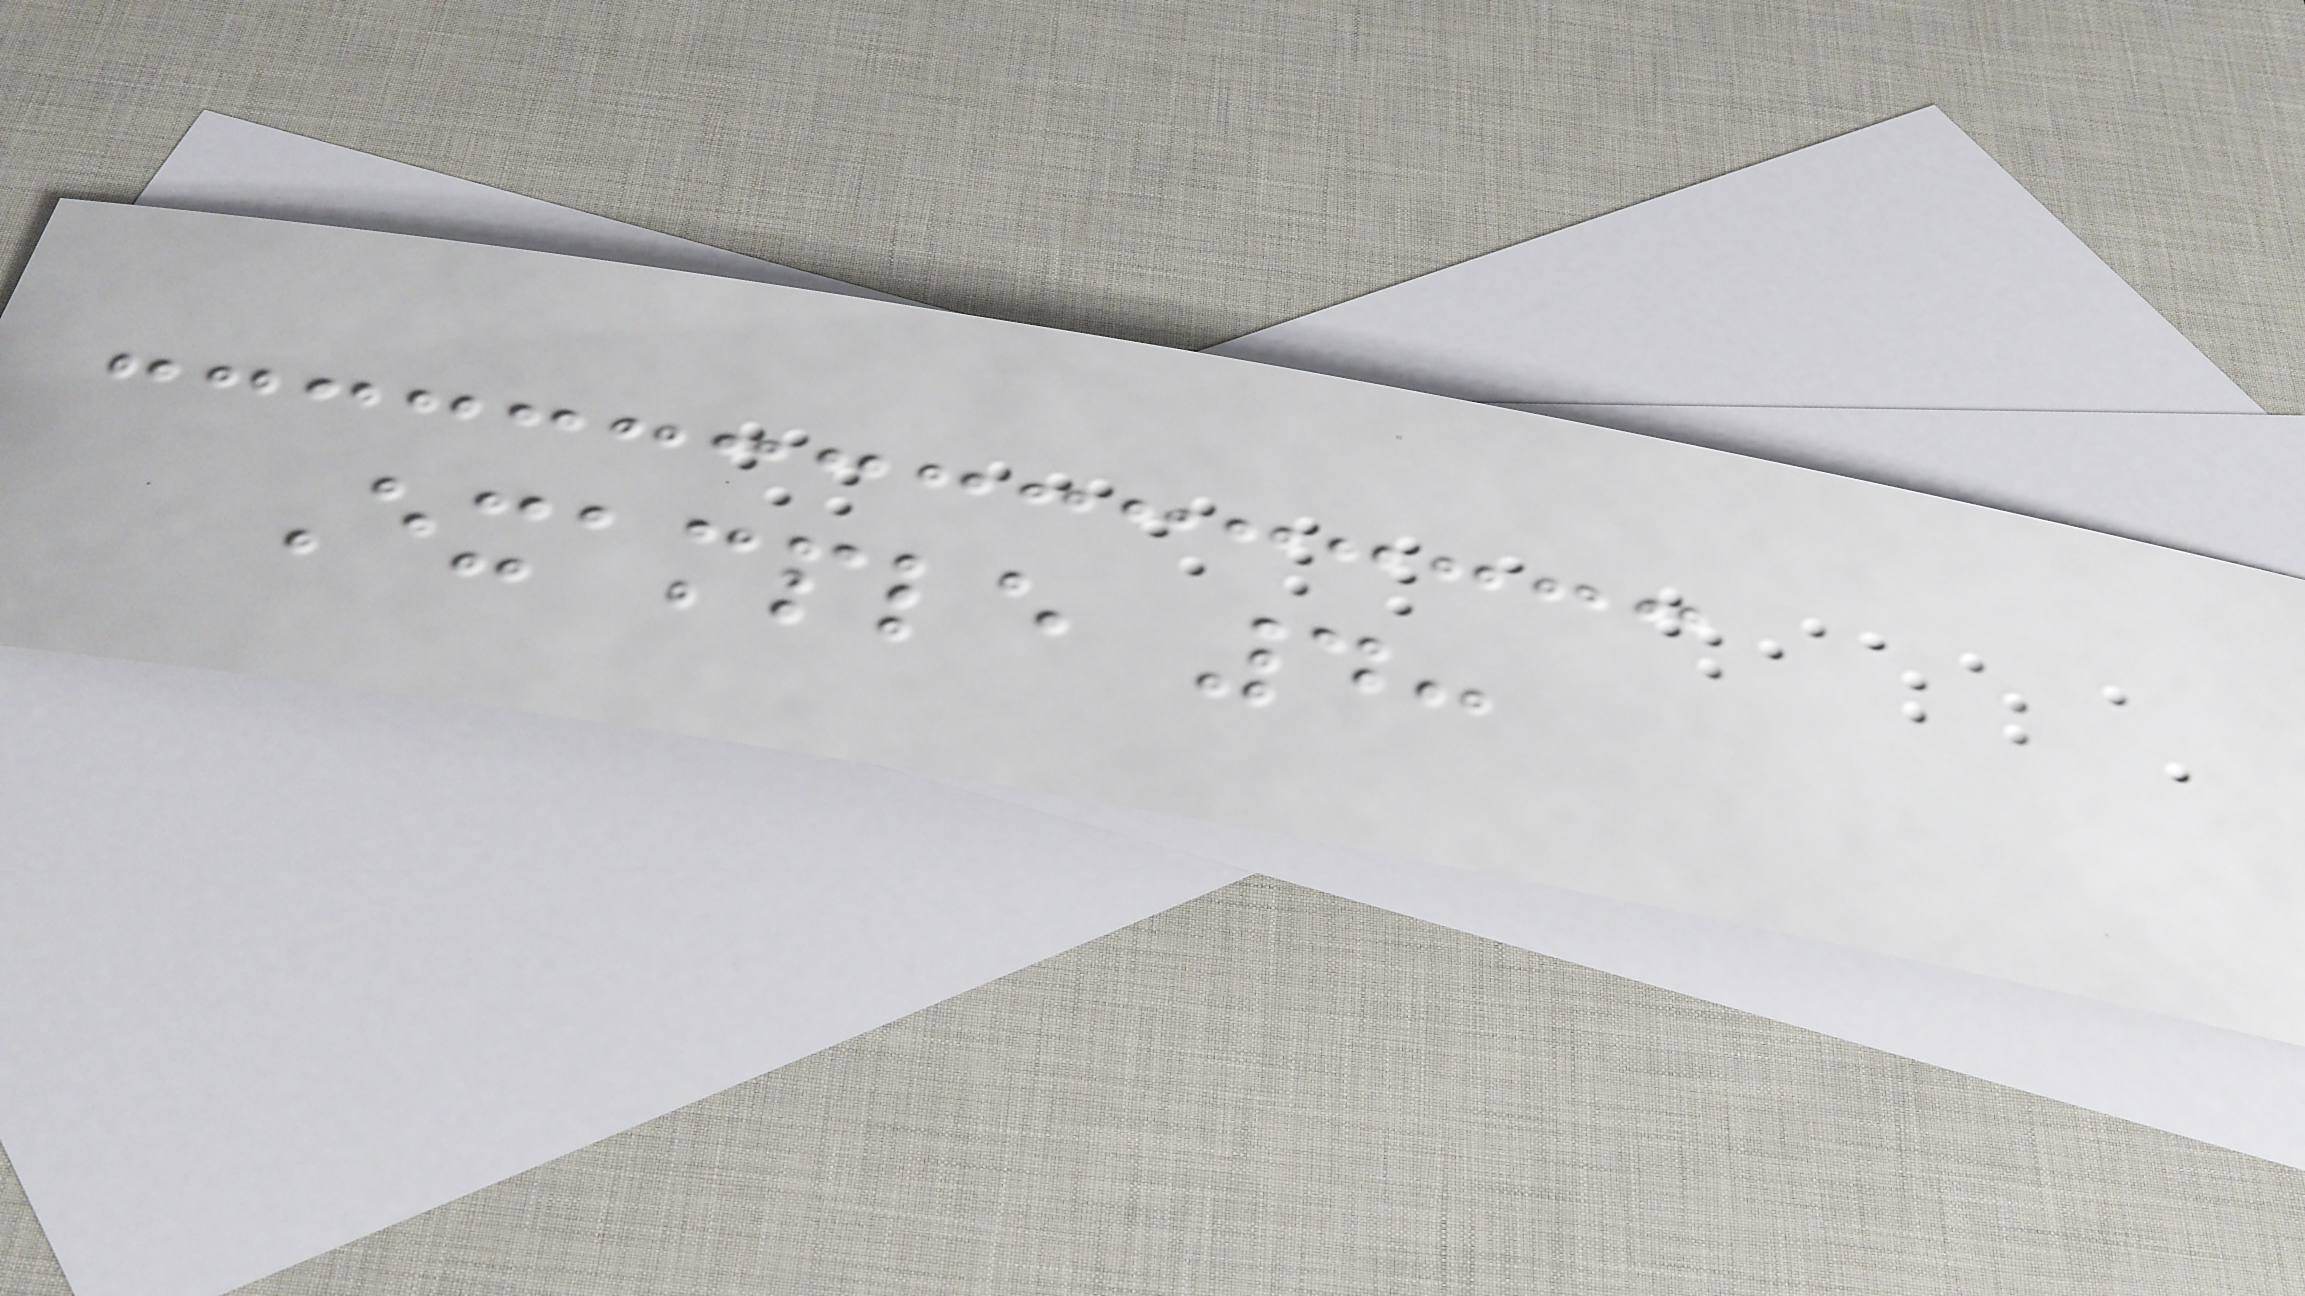Example 4:
